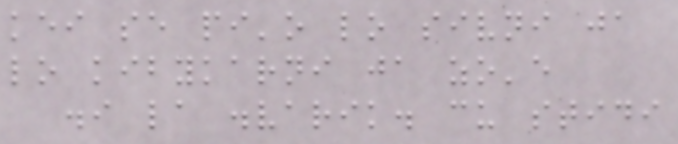kei se pi'o lo sivni ja
lo kibykarni ja zo'e
.i la .varik. cu stidi
